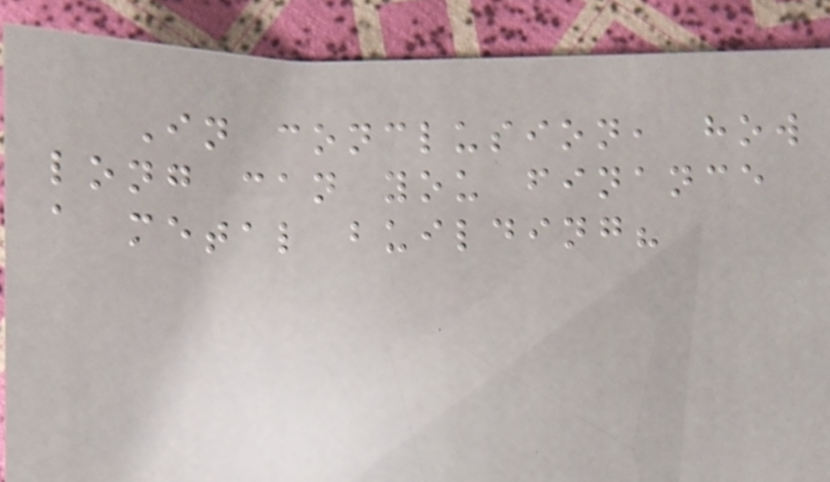In conclusion, how
long can you finance
a metal building?
